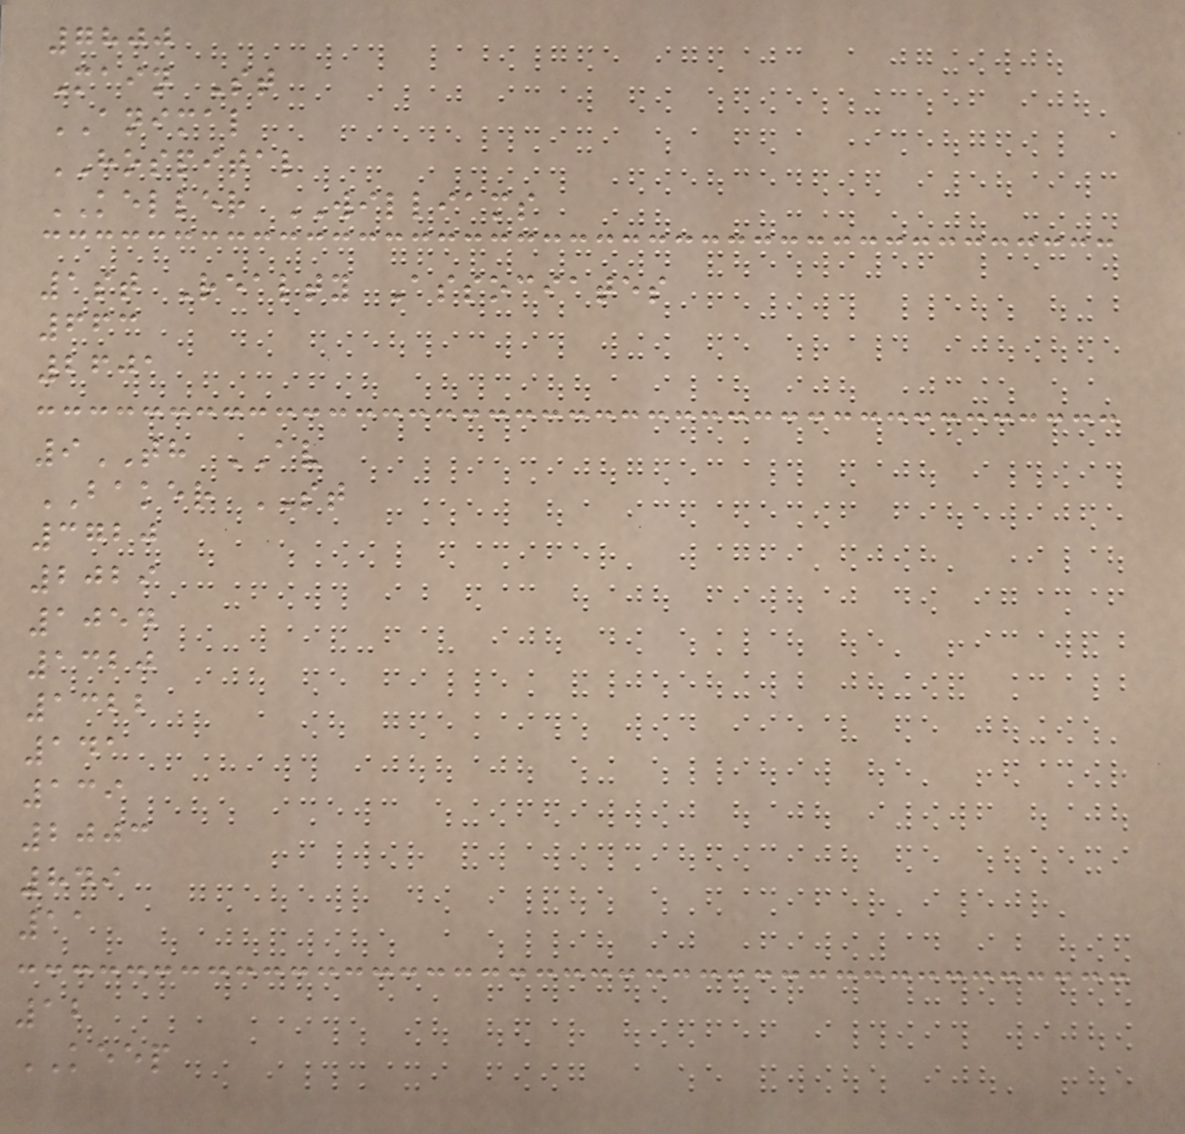7800
Main St
ANIMAL
HOSPITAL
KELLER WILLIAMS
1st Realty Associates
663
2601
9TH AV
BAKER ST
3720
2029
1054
1320
1322
141
139
2003
849
11
12
KEEP
